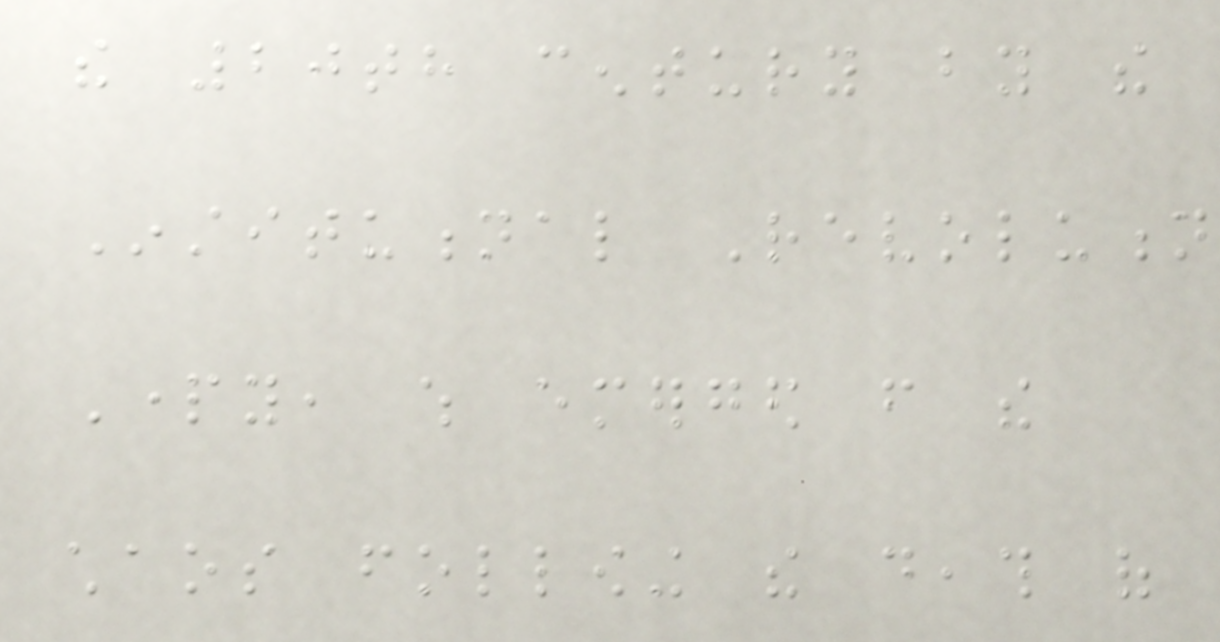the 20th century by the
Institutional Revolution
Party, which emerged from the
chaos following the death of
